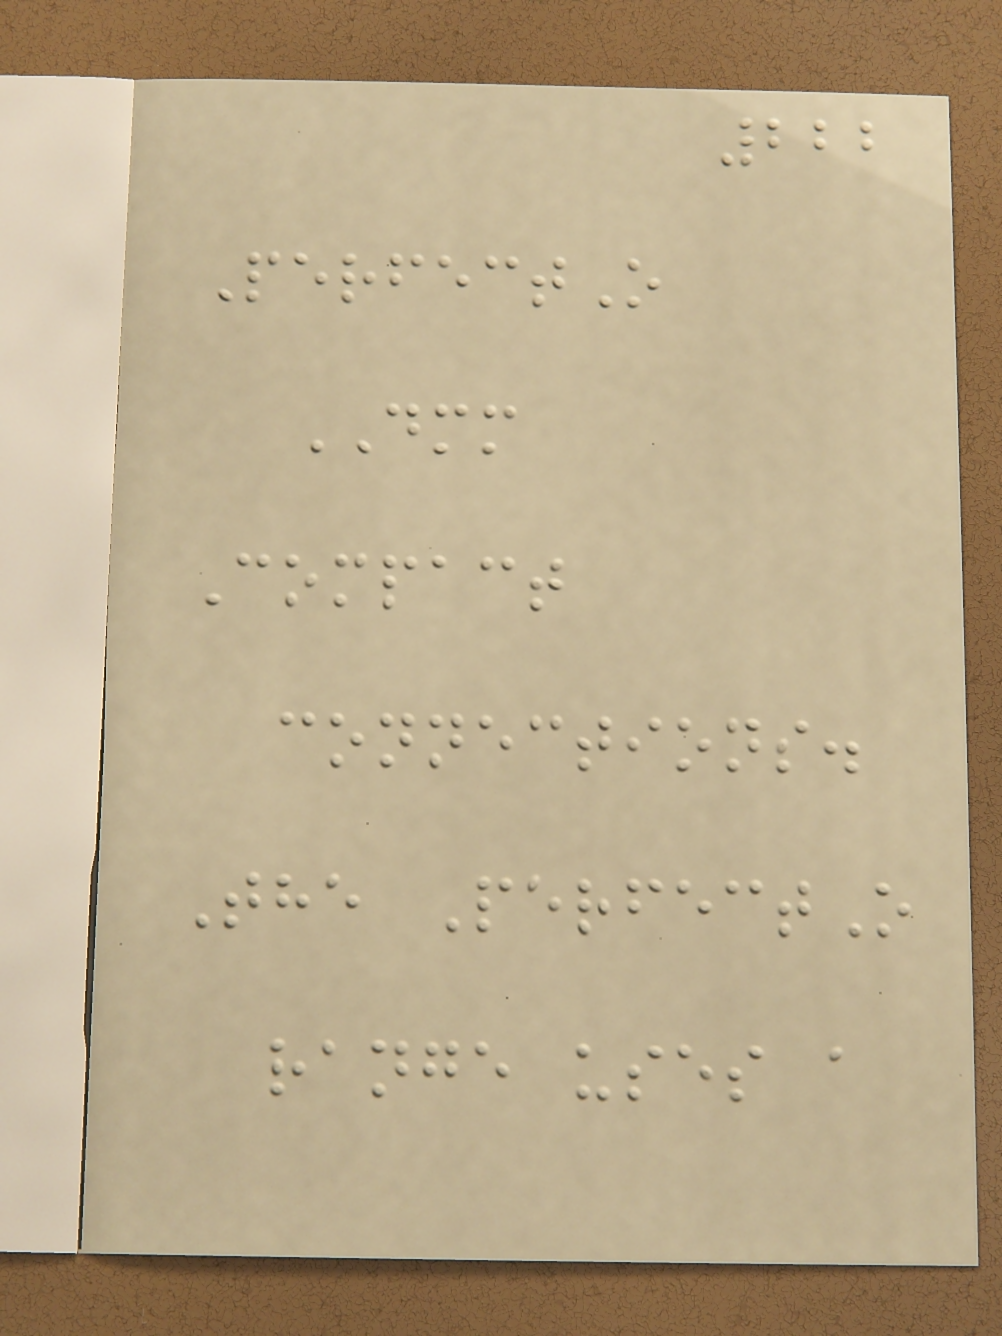222
PerfectO
DMM
Compact
connections.
The PerfectO
range uses a
